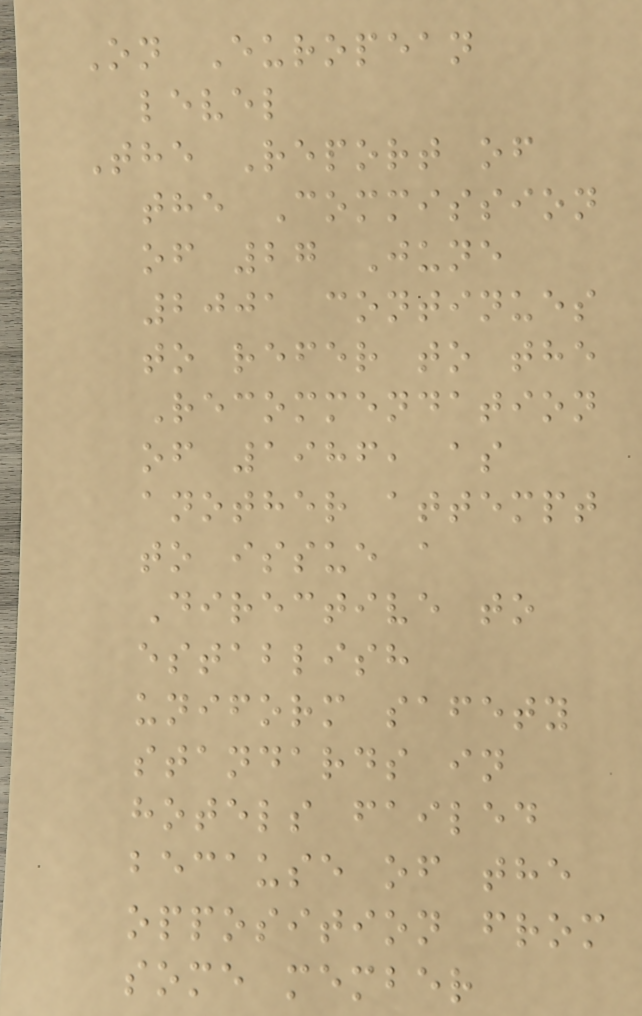On European
level
The Report of
the Commission
of 27 June
2001 continues
to refer to the
Recommendation
of 1986, as
another attempt
to issue a
Directive to
establish
uniform safety
standards in
hotels failed
because of the
opposition from
some member
